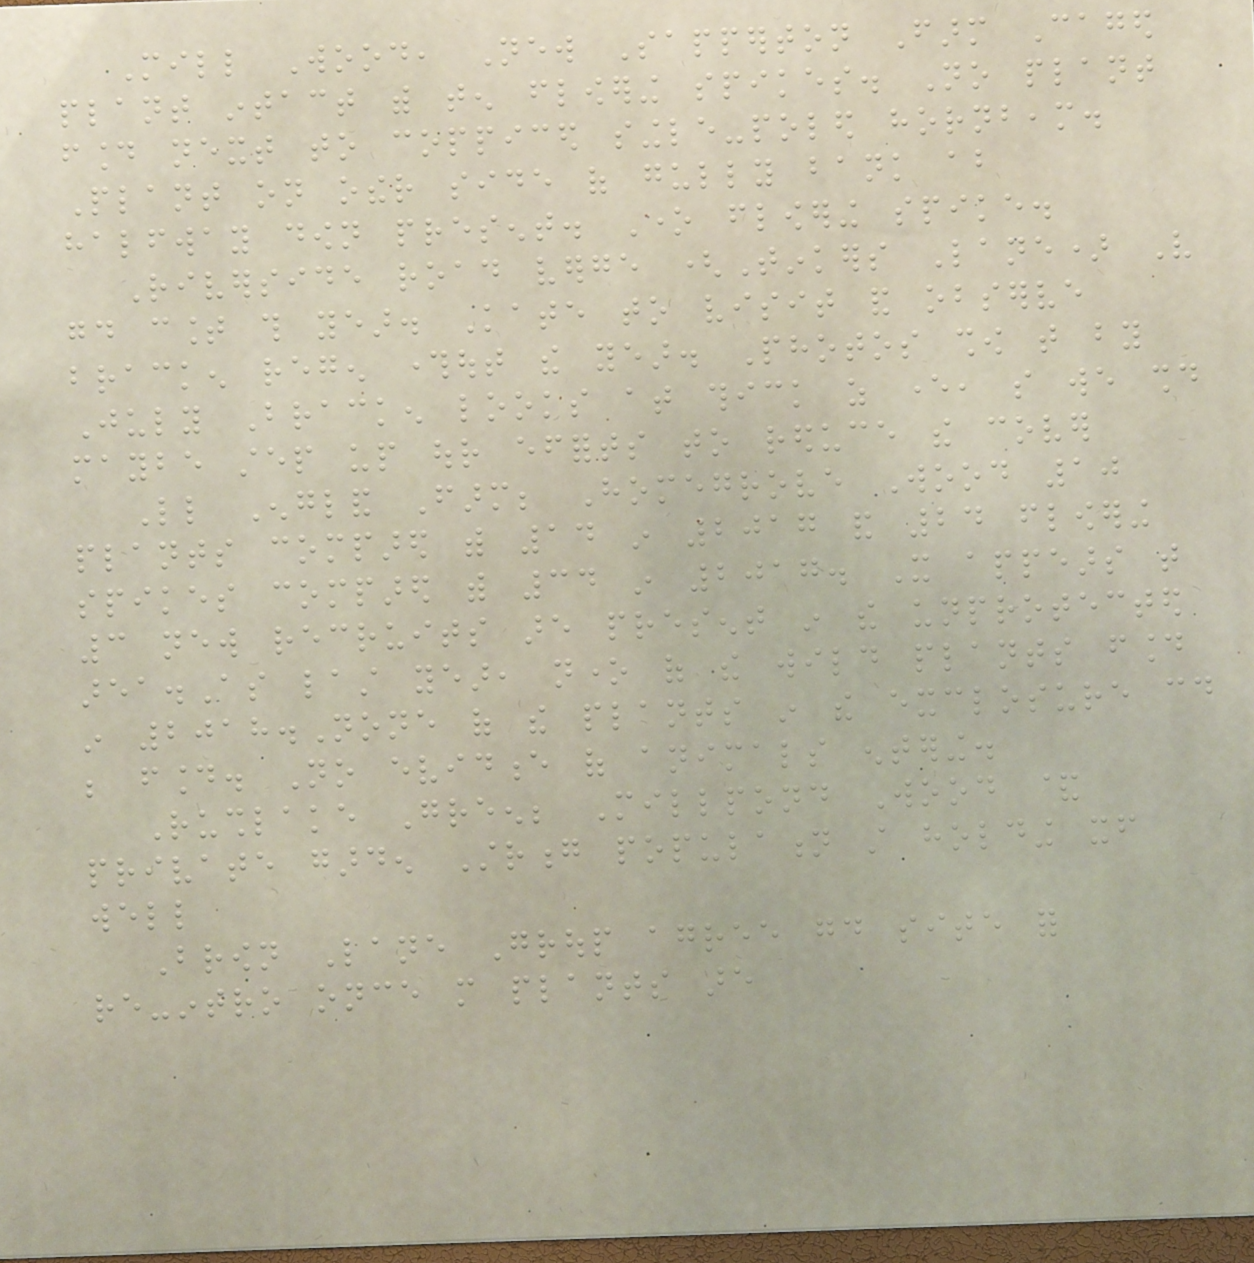Mill Wood, New Sapperton Farm Caged
plant intact with ten flowering spikes. No plant
found next to coppiced single-poled hornbeam.
Plant on other side of gully bank about
halfway down present. One flowering spike.
Riverside road verge (Tinkers Lane) Very
good count this year. Kate to visit and observe
bracken regen throughout the year. Photos show that by
July Bracken looks at thick as ever, so we should
maybe step up our efforts to reduce the cover
Little England Farm; Homegrove Wood 10
plants compared with 14 in 2017 and 24 flowering
spikes compared with 34 in 2017. It appears that
3 new recruits are present in the unprotected
area.As last year, none of the wild plants found
in 2018.None of the plants in the exclosure could
be found. No evidence of animals entering.
Rushlake Green; Millpond Wood &
private garden Strong population still holding itself
well
Brown Lane Group agree good site for
re-intro once more plants are
